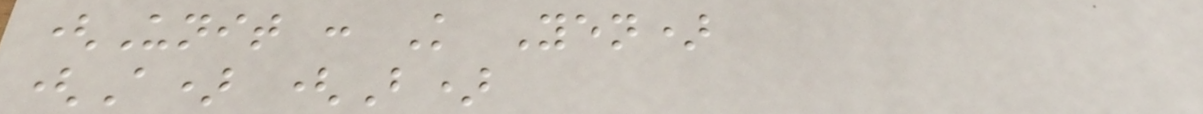(Unit : K Yen)
(A) (B)
